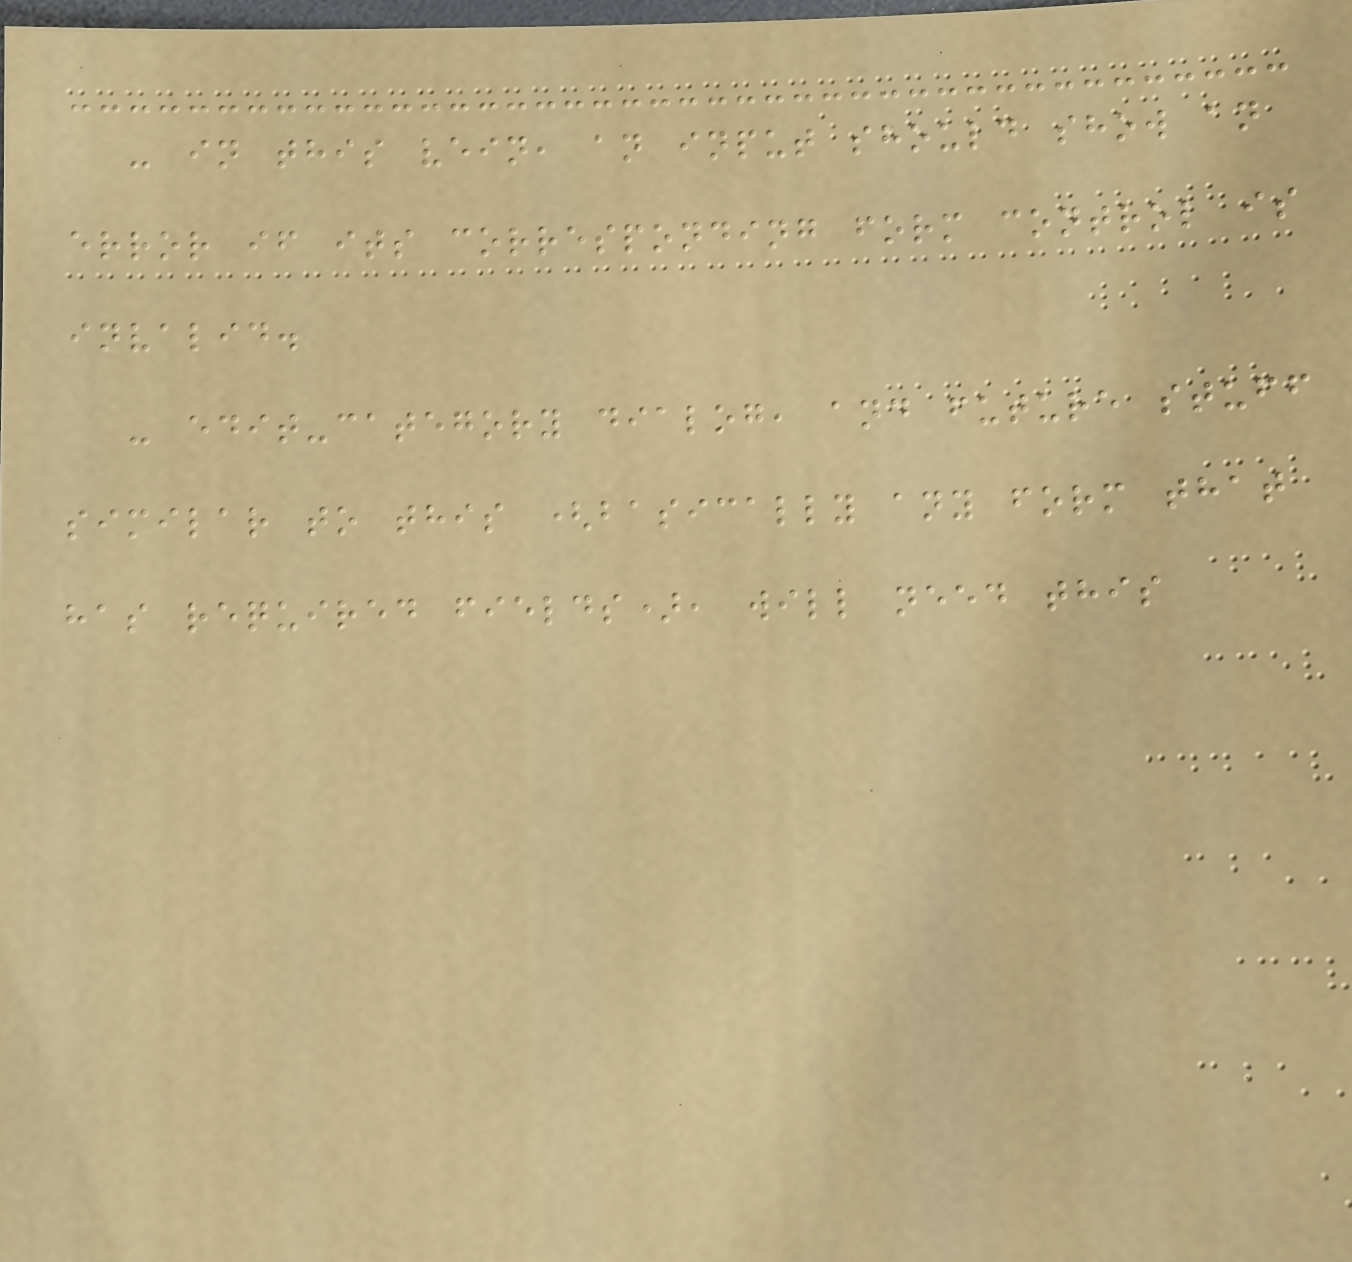- in this vein, an input should show an
error if its corresponding form control is
invalid.
- edit-category dialog, and future stuff
similar to this (basically any form that
has required fields), will need this
